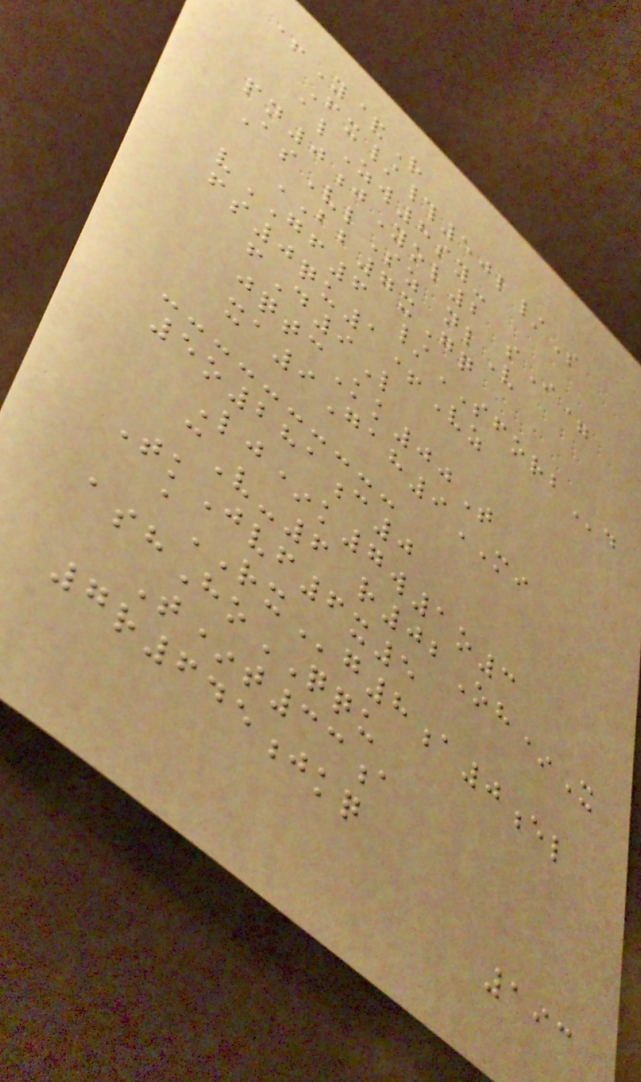+Y&R
Fx/#50l/S
alZw8sy-
pn0jYol2 sI=
AsVlSz nlV
BB7xGq
vGF6 /SFORBd
fs0qu1+Vz
fD9L
jqtcKk00T
xa9Gah9MI
5o281c0
Lj*k7w1o3
cV-6 r02Oh*X
TkJvf6x5
aRXg8a0el
ashHoQQU
T*t33a
7r645jkq
193
